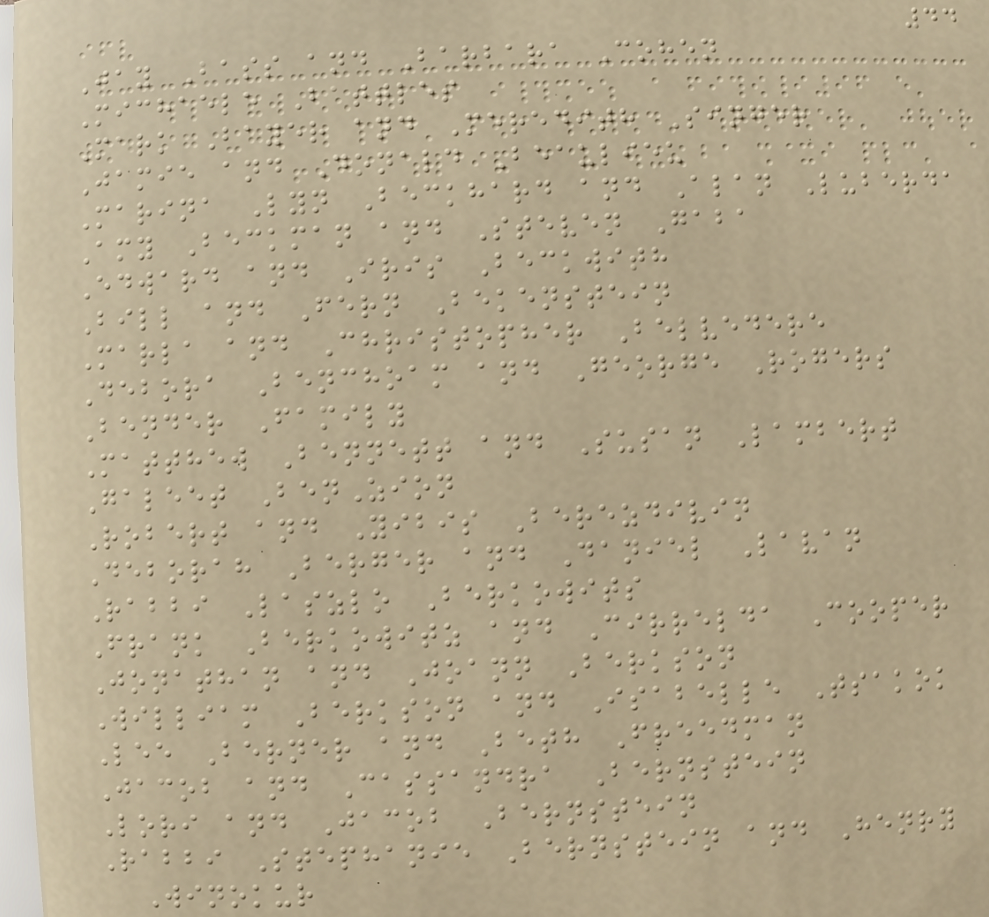44
Jay Bass and Barbara Cohen
Michaele Battles
Mark Bayer and Meredith Singer
Jamie and Donald Beaulieu
Marina Lyn Beckhard and Alan Luberda
Amy Beckman and Steven Gaba
Edward and Iris Beckwith
Bill and Fern Bekenstein
Marla and Christopher Belvedere
Debora Benchoam and George Rogers
Bender Family
Matthew Bennett and Susan Lambert
Galeet BenZion
Robert and Yibis Berezdivin
Deborah Berger and Daniel Lavan
Rabbi Laszlo Berkowits
Frank Berkowitz and Cirrelda Cooper
Jonathan and Joann Berkson
William Berkson and Isabelle Tsakok
Lee Berner and Beth Freedman
Jacob and Cassandra Bernstein
Lori and Jacob Bernstein
Rabbi Stephanie Bernstein and Henry
Winokur
